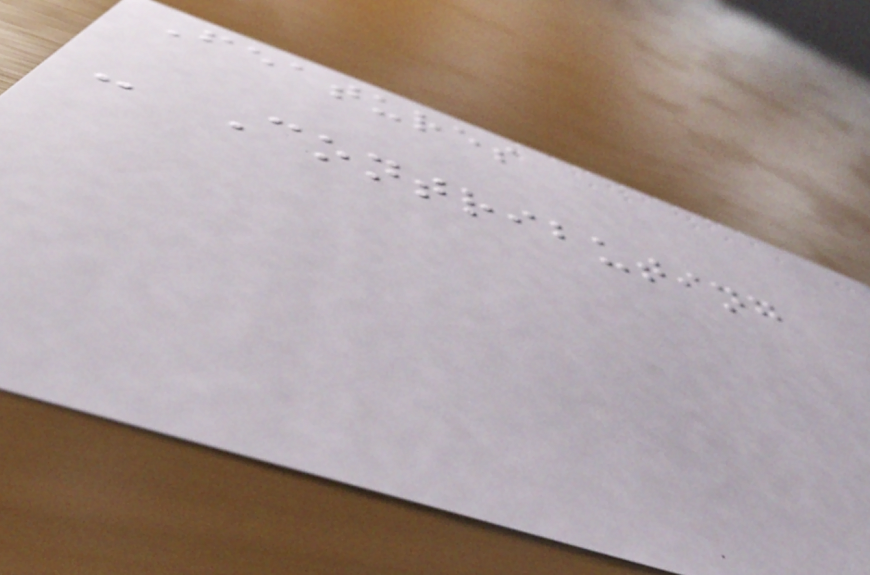Features
- Contributing
